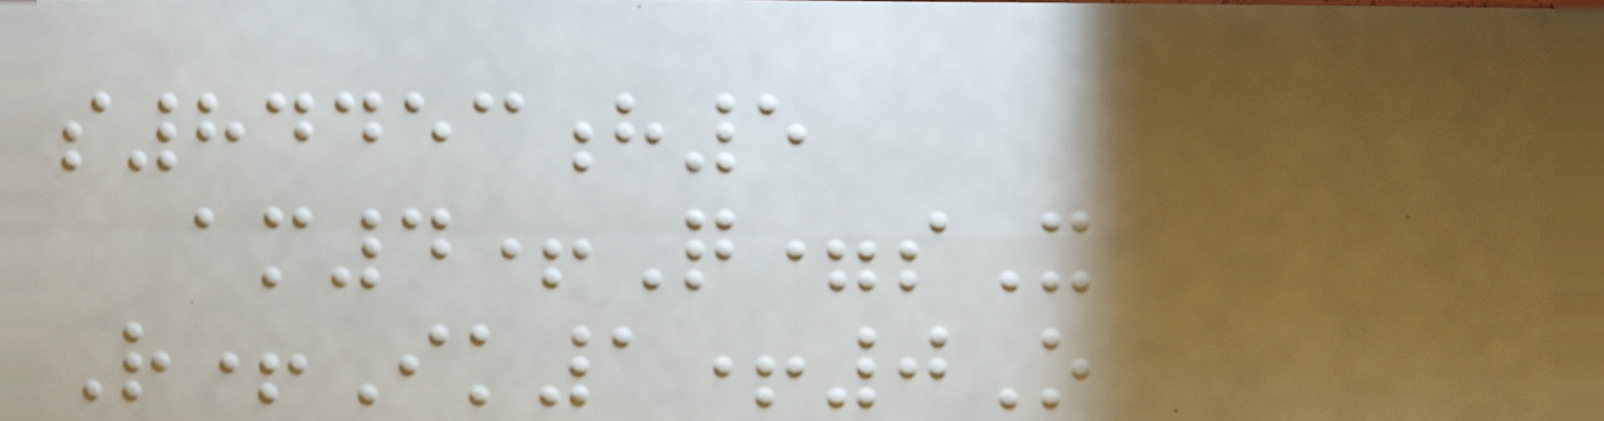s84453h5
am4+Q=sX
R+Ik1+0O
